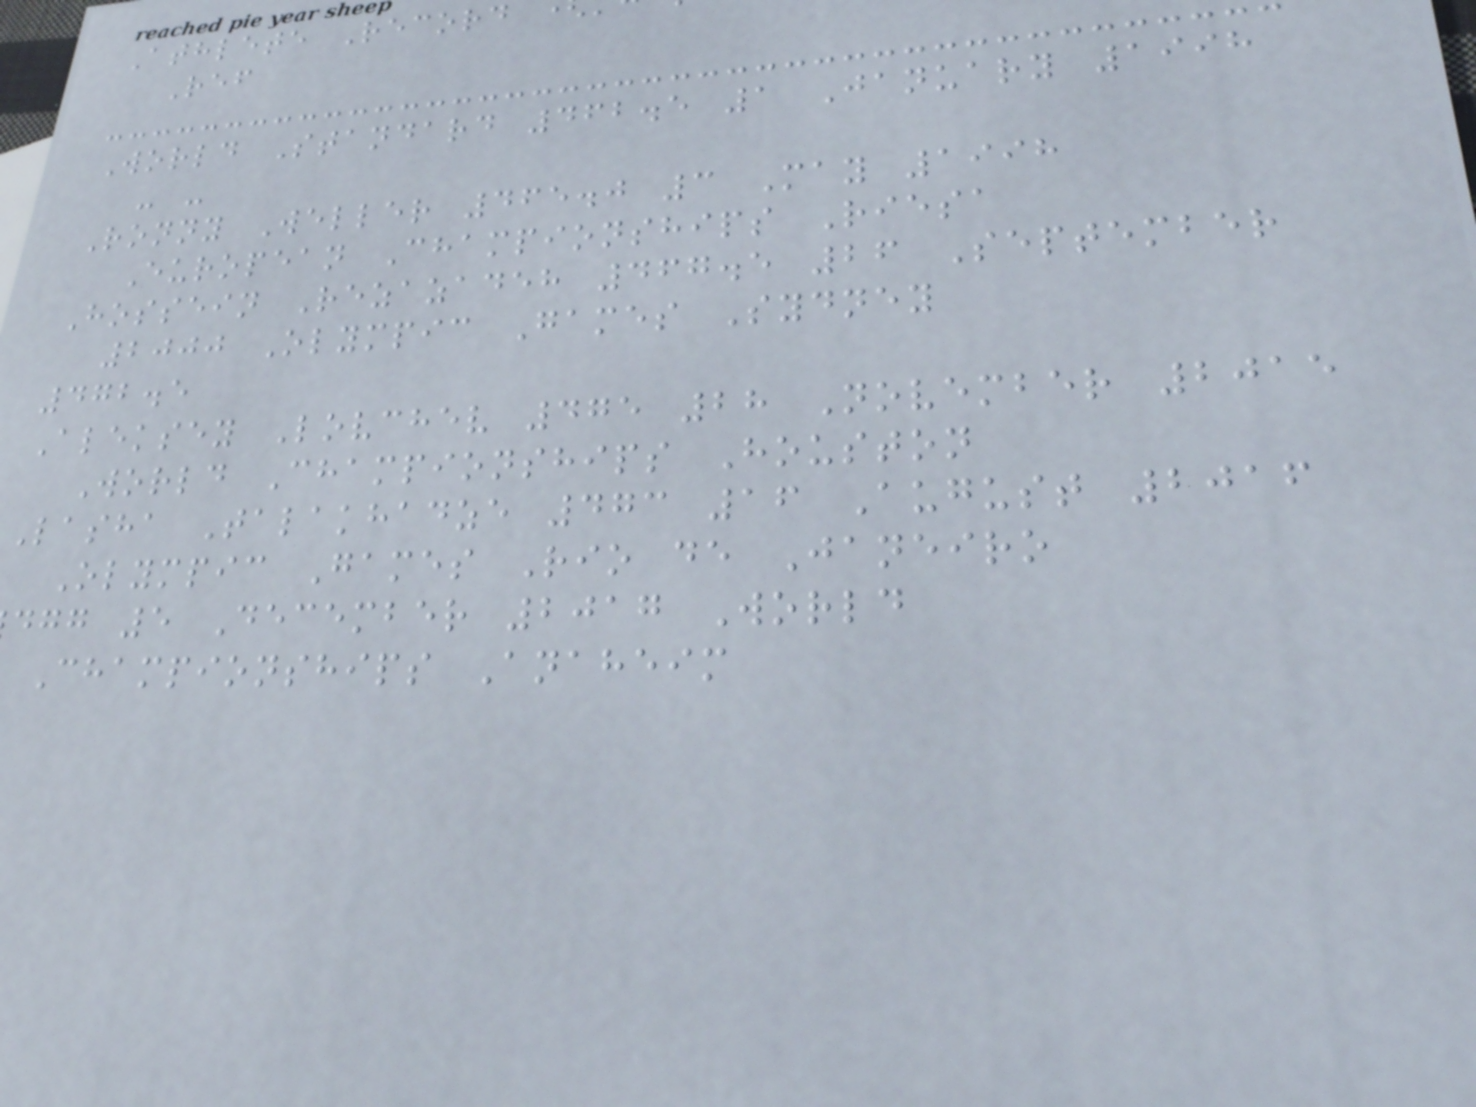Athlete Record
Ref
World Standard 462.5 1 January 1998
- -
Ronny Weller 465.0 3 May 1998
European Championships Riesa
Hossein Rezazadeh 467.5 26 September
2000 Olympic Games Sydney
472.5
Aleksey Lovchev 475 28 November 2015
World Championships Houston
Lasha Talakhadze 473 16 August 2016
Olympic Games Rio de Janeiro
dgg 5 December 2017 World
Championships Anaheim
